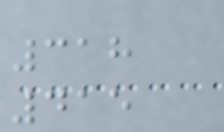318
415
